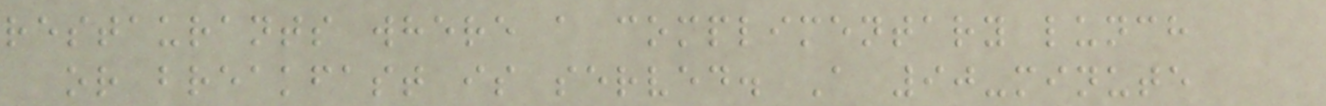restaurants where a complimentary lunch
or breakfast is served. A 90-minute
